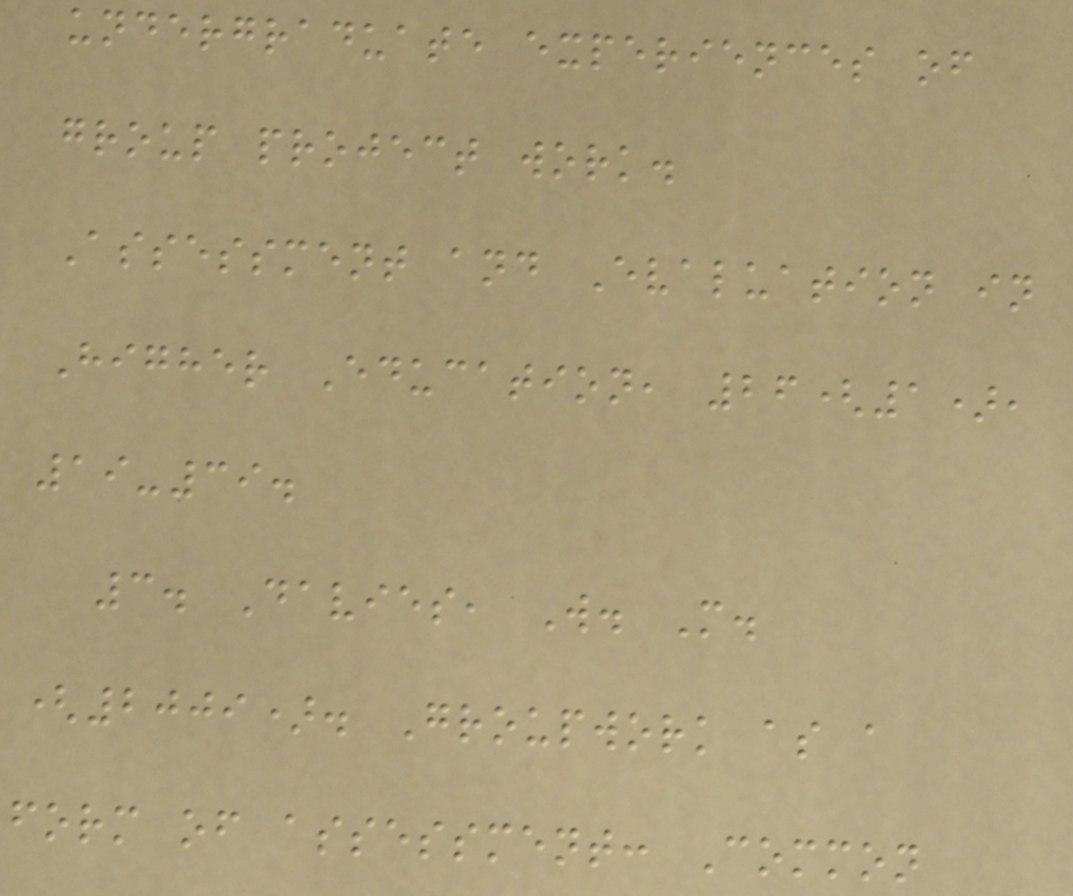undergraduate experiences of
group project work.
Assessment and Evaluation in
Higher Education, 26(1),
19-39.
3. Davies, W. M.
(2009). Groupwork as a
form of assessment: Common
